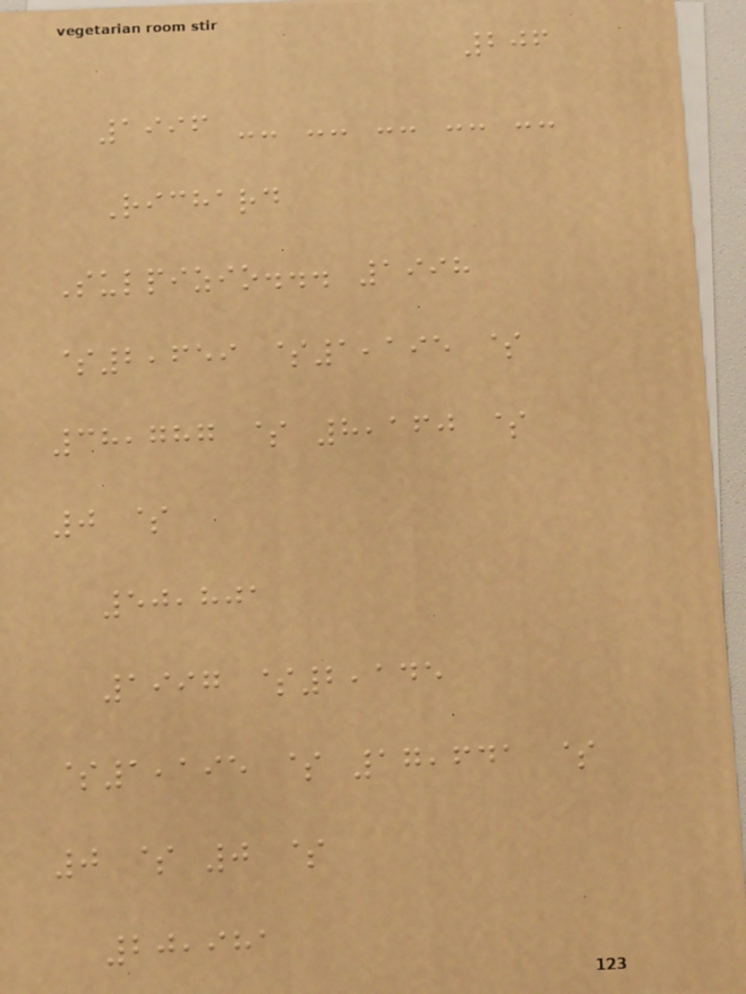206
1996 -- -- -- -- --
Richard
Sulpizio... 1998
$2,659 $1,195 $
38,787 $ 8,160 $
0 $
50,801
1997 $2,145
$1,195 $ 17,641 $
0 $ 0 $
20,981
